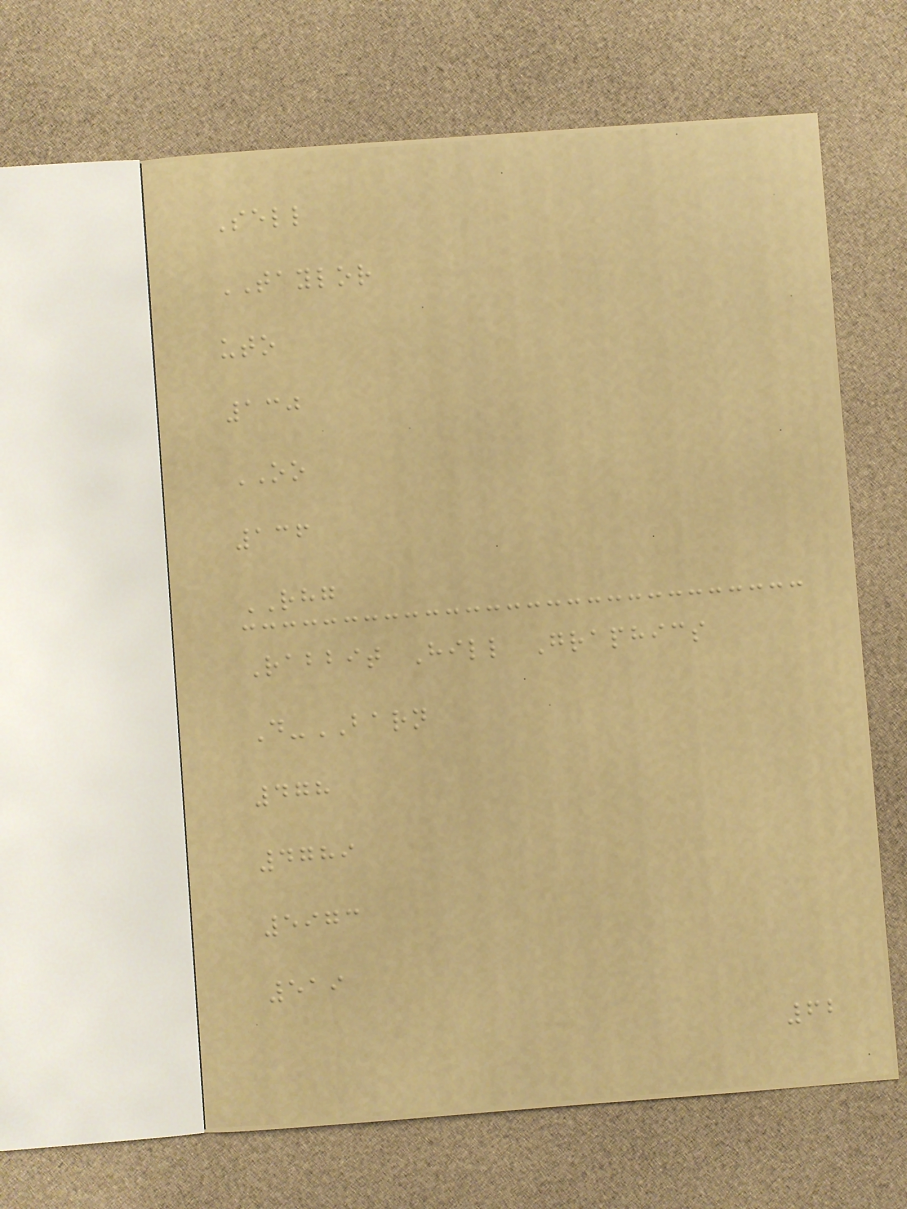Sell
TAYLOR
uto
130
OO
136
RHG
Rabbit Hill Graphics
D-BARN
478
4789
5973
519
62
